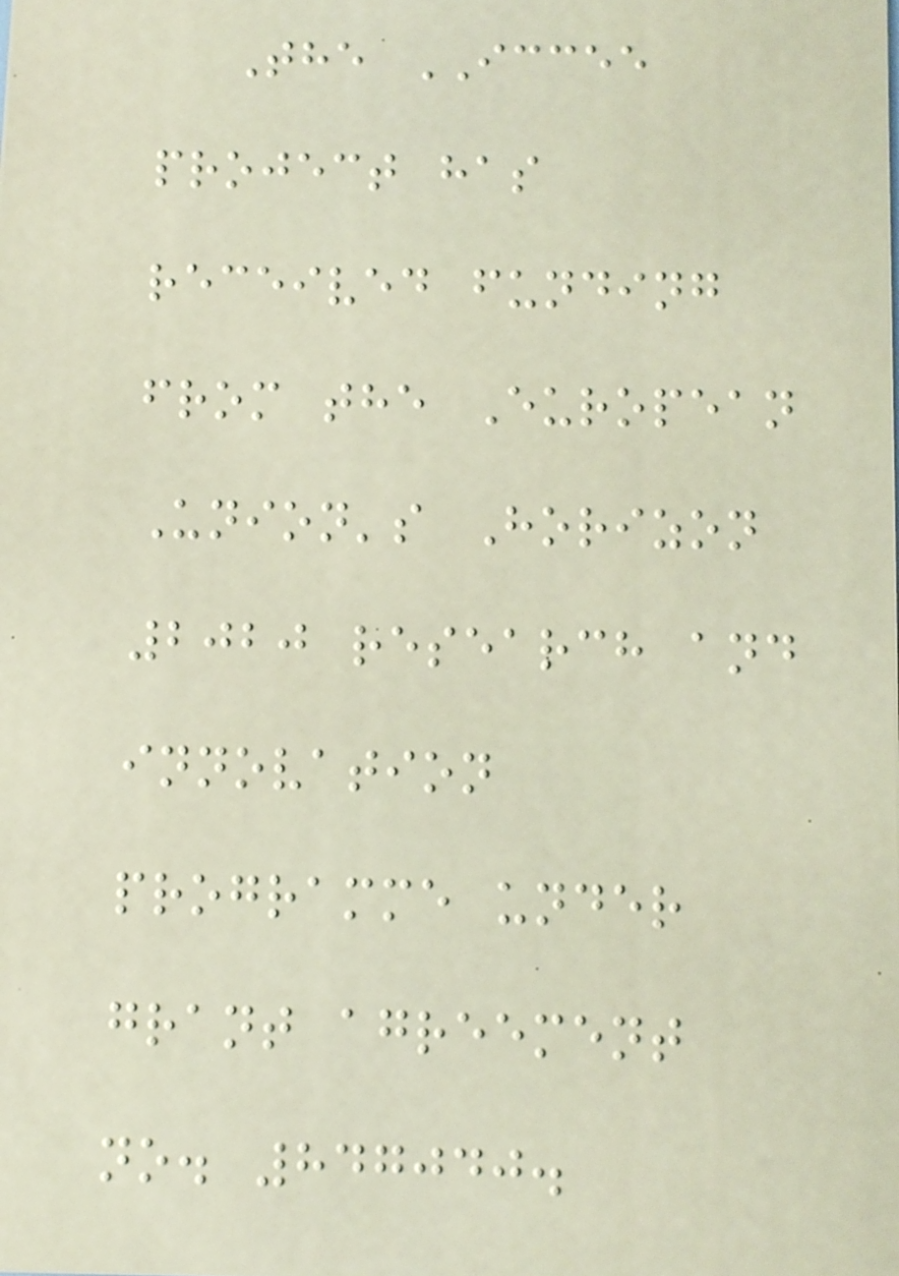The ICCEE
project has
received funding
from the European
Union's Horizon
2020 research and
innovation
programme under
grant agreement
no. 847040.
